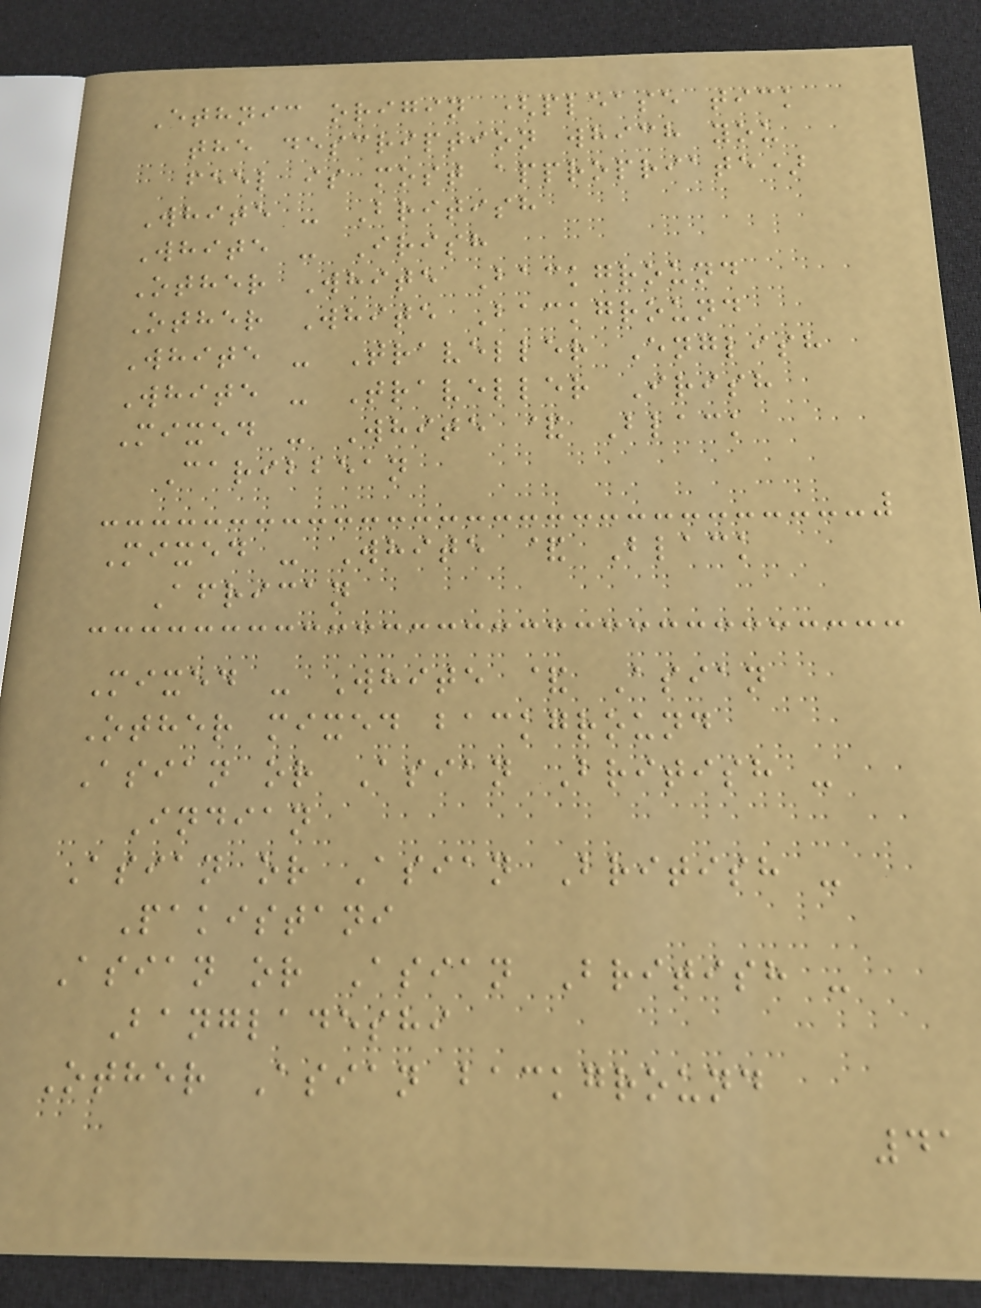Ethnic origin (please tick
the description which you
feel is most appropriate)
White - British
White - Irish
Other White Background
Other White Background
White - Traveller English
White - Traveller Irish
Mixed - White & Black
Caribbean
Mixed - White & Black
African
Mixed - White & Asian
Other mixed background
Asian or Asian British -
Indian
Asian or Asian British -
Pakistani
Asian or Asian British -
Bangladeshi
Other Asian background
41
